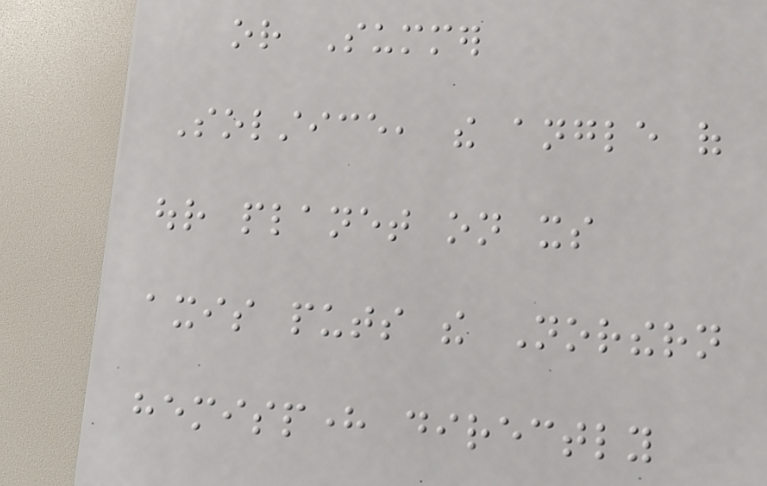or Summer
Solstice, the angle of
our planet on its
axis puts the Northern
hemisphere directly
